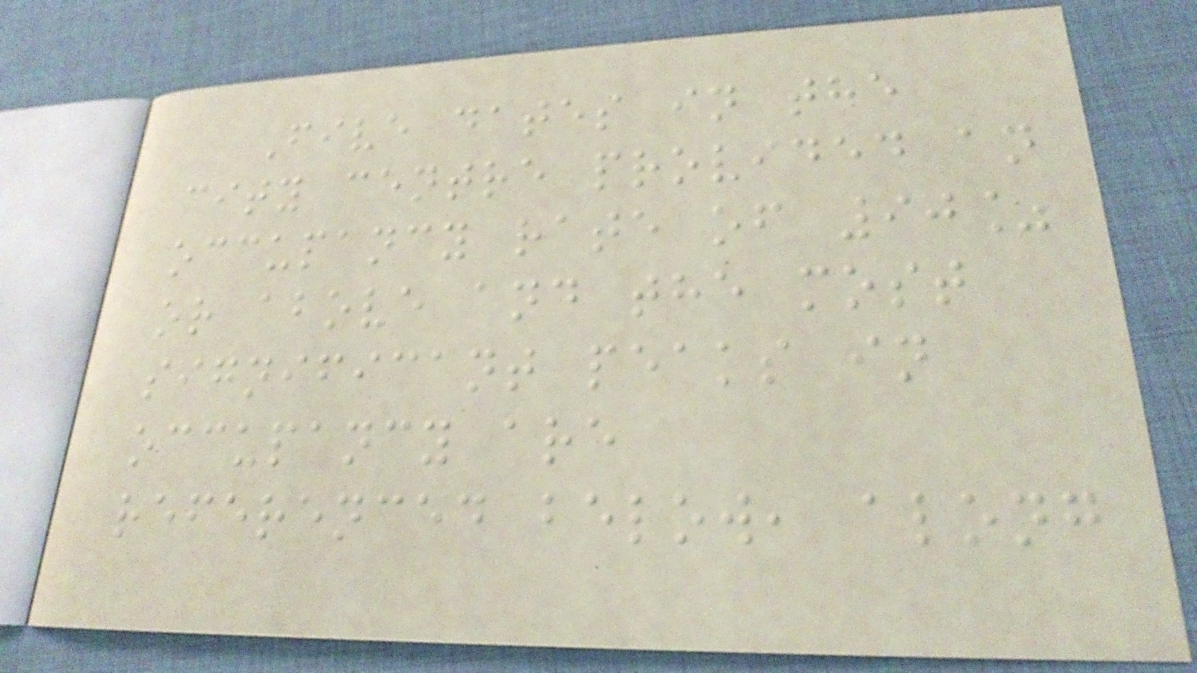Five dates in the
city centre provided an
occupancy rate of 90%
or above and the most
significant peaks in
occupancy are
referenced below, along
